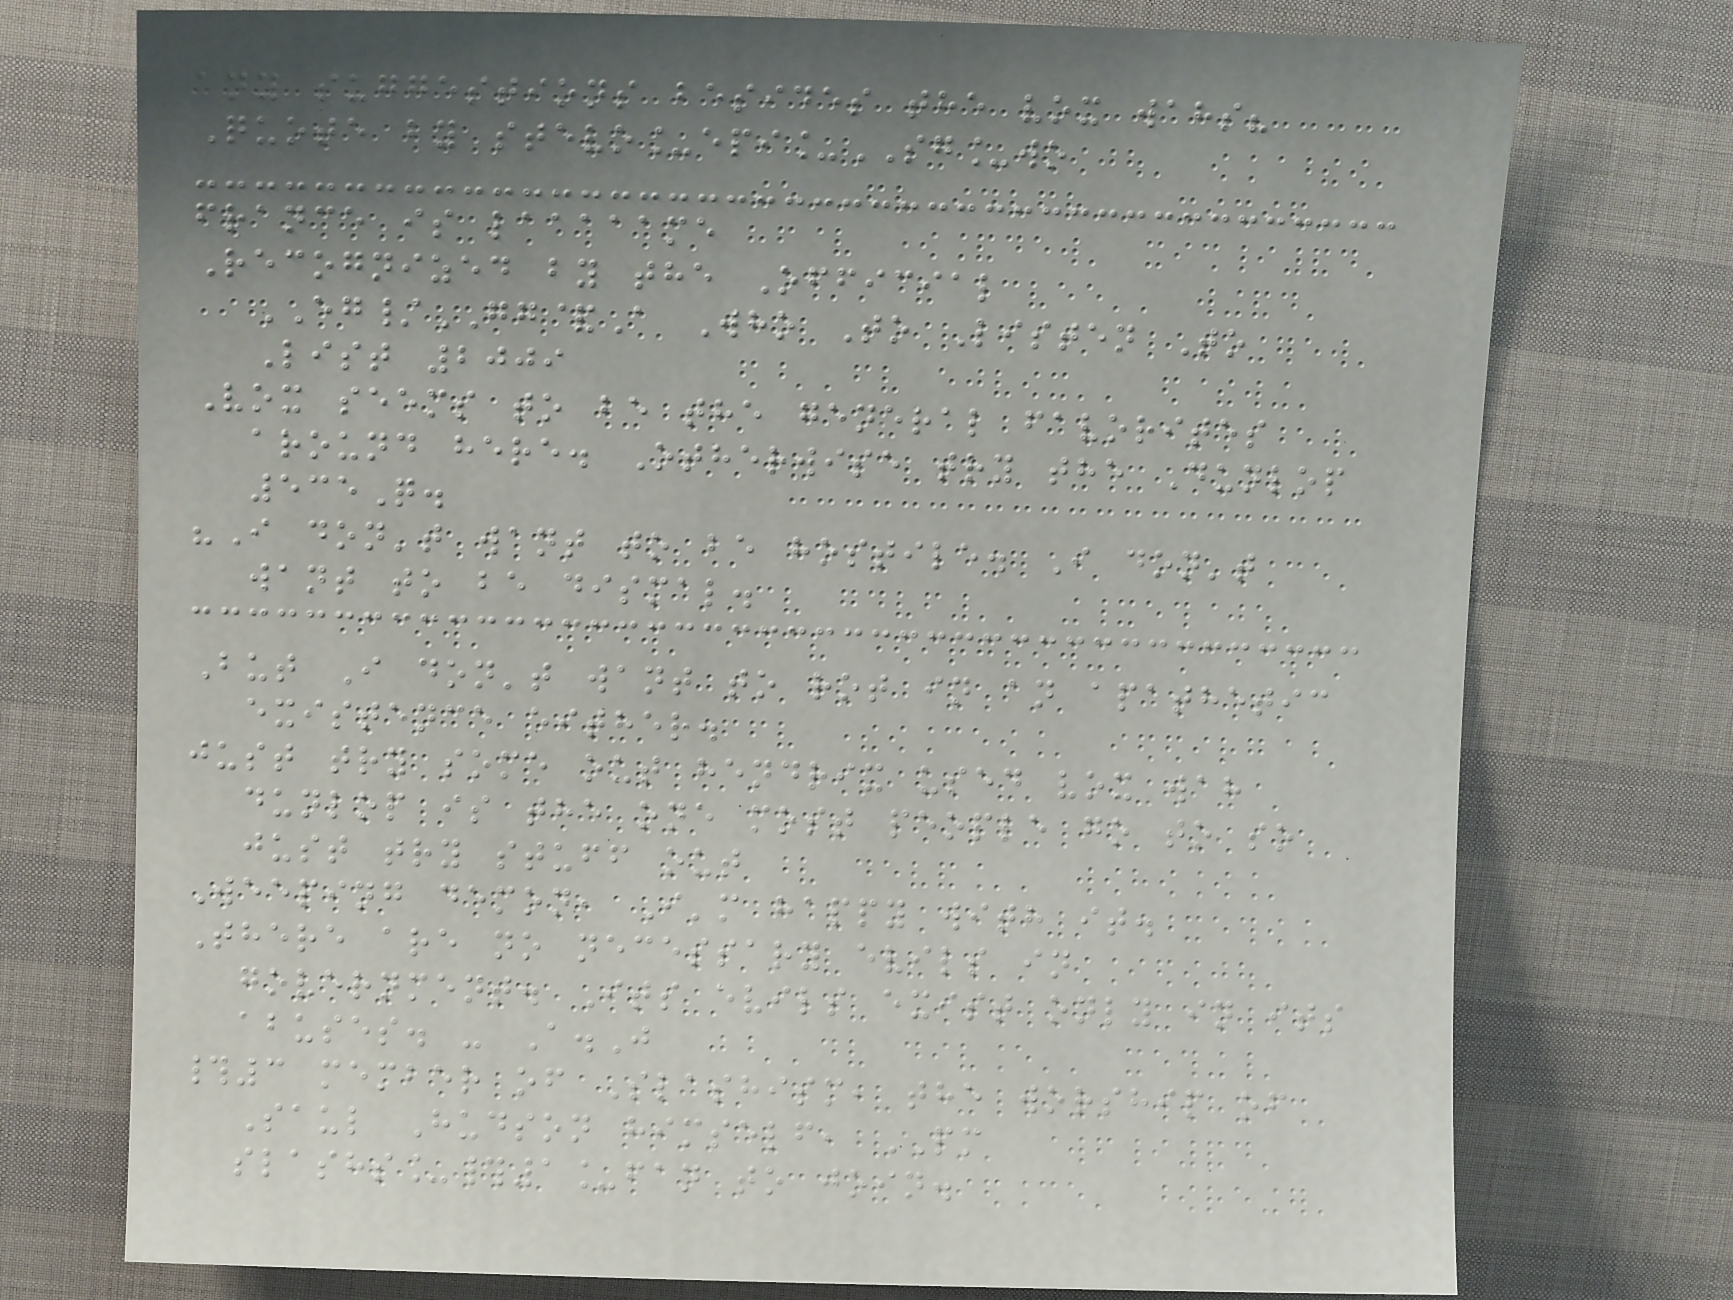any suggestions besides the vox wahs?
Quote by stevo_epi_SG_wo
france is laaaaame
Recognized by the Official
EG/GG&A Who To Listen To
List 2009
Vox seems to be the general favorites
around here. Otherwise try the Dunlop
535Q.
"I don't want to be hostile. I don't
want to be dismal.
But I don't want to rot in an apathetic
existence either.
just try some out hendrix used vox wah
dunlop is the one most people go to so
just try stuff out
Weeping demon, I'm happy with it.
There are no necessary evils in
government. Its evils exist only in its
abuses. - A.J
#3 member of Slashism, the worship of
Saul Hudson himself, PM
slashs_#1_fan to join.
